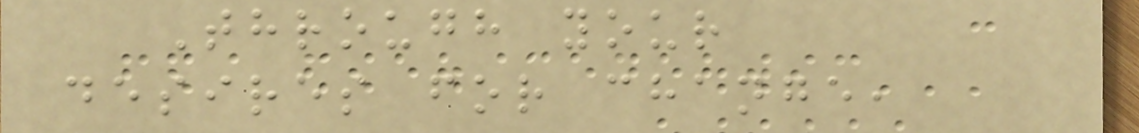Through your
desires for change,
